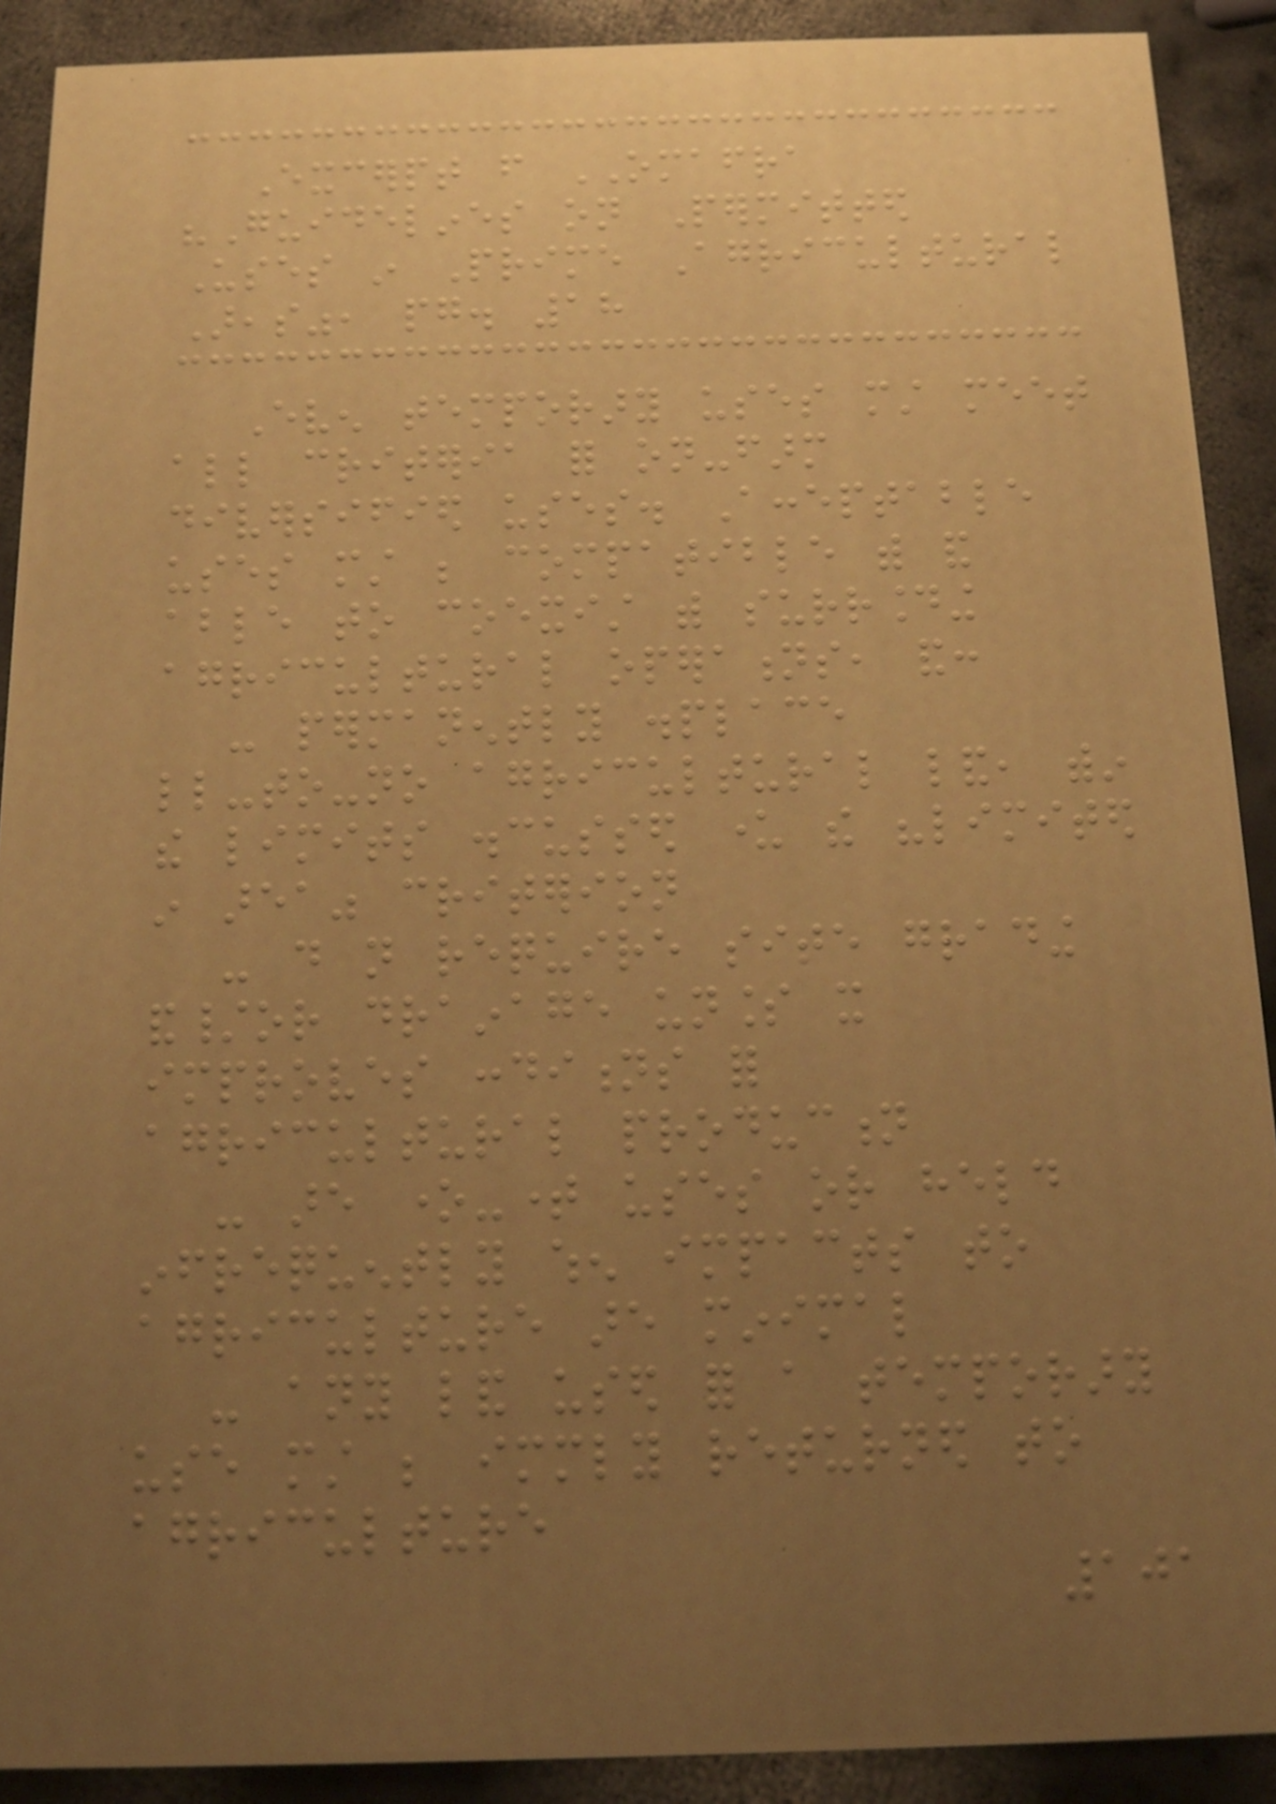Excerpt from OMAFRA
"Guidelines on Permitted
Uses in Prime Agricultural
Areas", pg. 18
Even temporary uses must meet
all criteria for on-farm
diversified uses. Acceptable
uses must be compatible with and
able to coexist with surrounding
agricultural operations, and:
- permanently displace
little-to-no agricultural land, within
the limits discussed under the "limited
in area" criterion
- do not require site grading
and/or drainage unless it
improves conditions for
agricultural production
- are one-time uses or held
infrequently when impacts to
agriculture are minimal
- any land used for a temporary
use must be immediately returned to
agriculture
101
